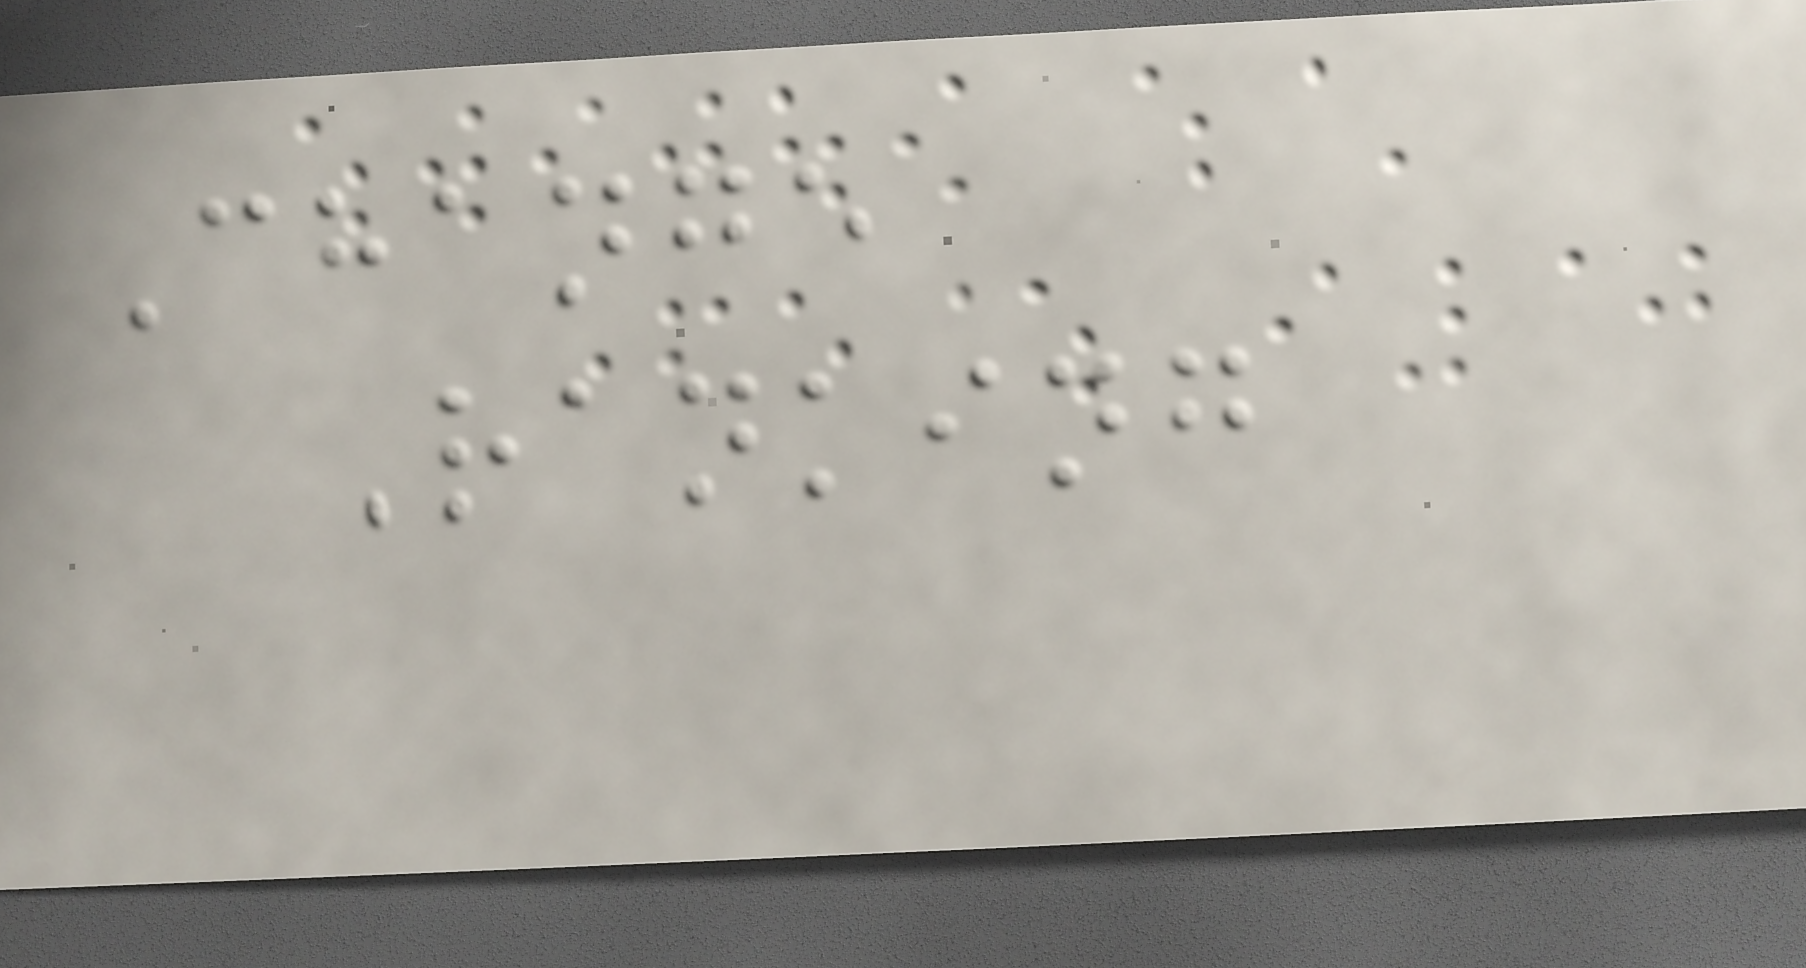Change
Ranking
